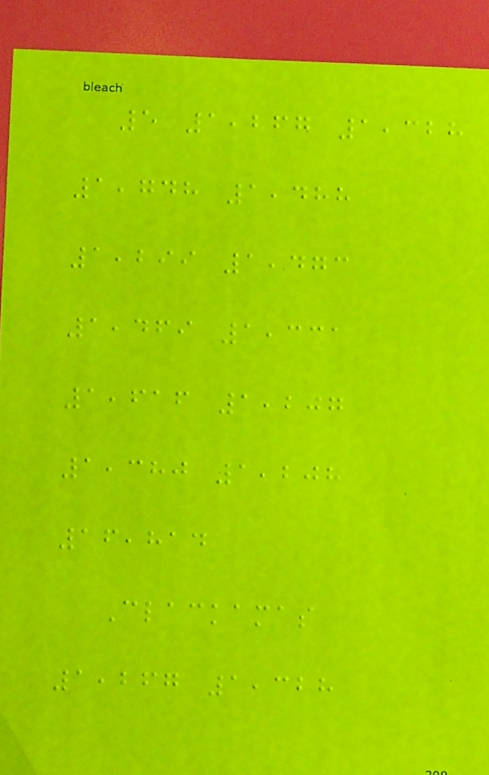5 1,267 1,328
1,748 1,488
1,299 1,473
1,469 1,331
1,616 1,207
1,380 1,208
16,814
Clackamas
1,267 1,328
